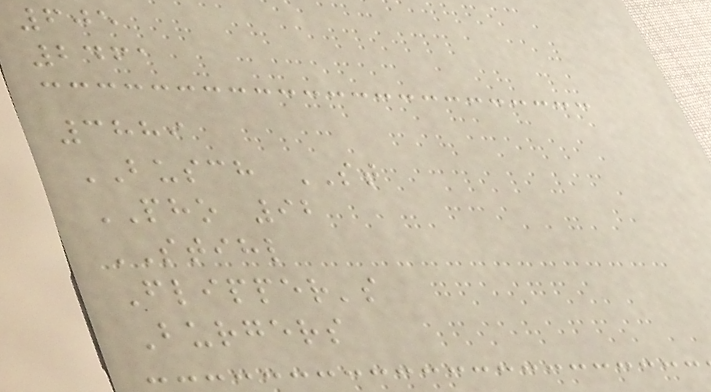605
2461
3889
BUSCH ST
PHO 92
STIHL
Flipper's
Burgers
